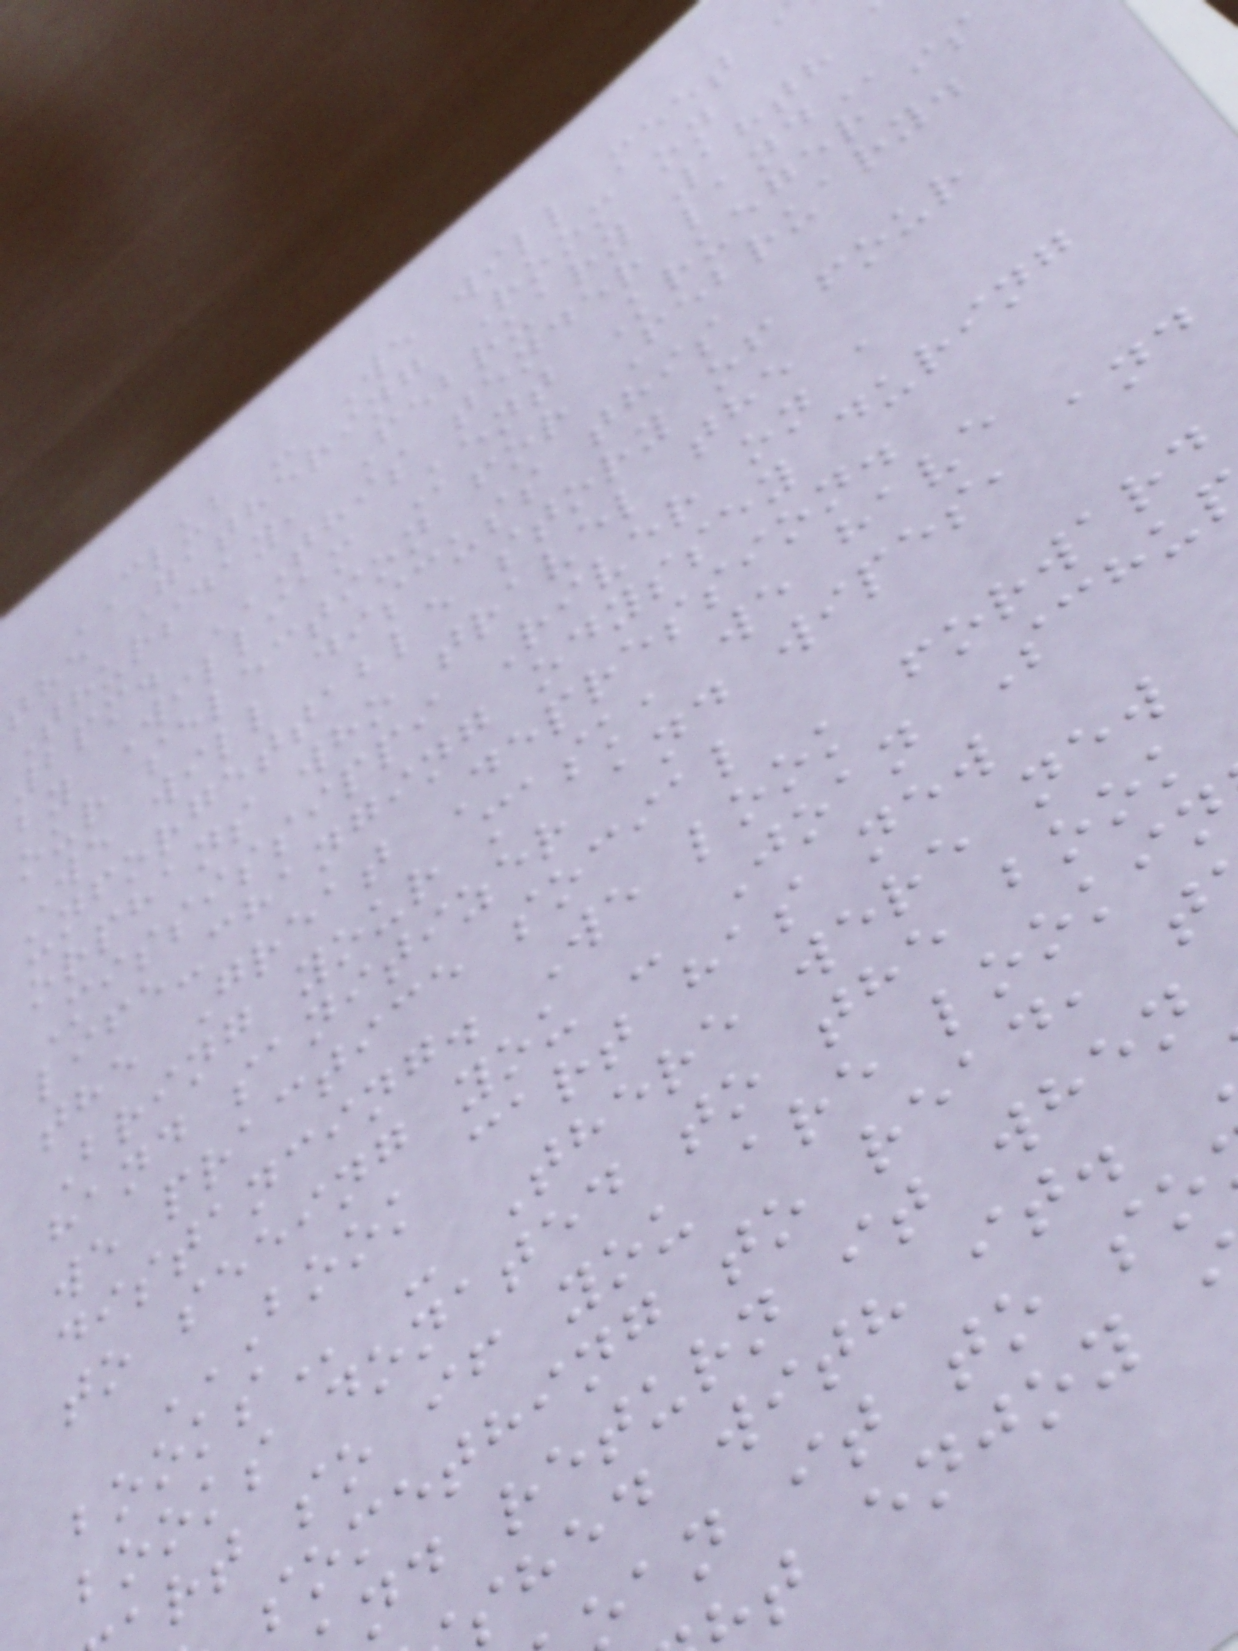CLUB - We will meet
the Gathering Room on
Thursday, February 18th
2pm. THIS TENDER LAND
by William Kent Krueger is
our selection for February.
We will discuss this
unforgettable story of four
orphans who travel the
Mississippi River on a
life-changing odyssey during
the Great Depression.
Bring your mask, we have
hand sanitizer and wipes, and
we practice social
distancing. We look forward
to seeing you - Joan Schu
BOOK CART HAS NEW
- There were new
books donated to the book
rt so if you are lookin
something to read, t
nd return it when
shed with it.
an it to so
t enjoy
